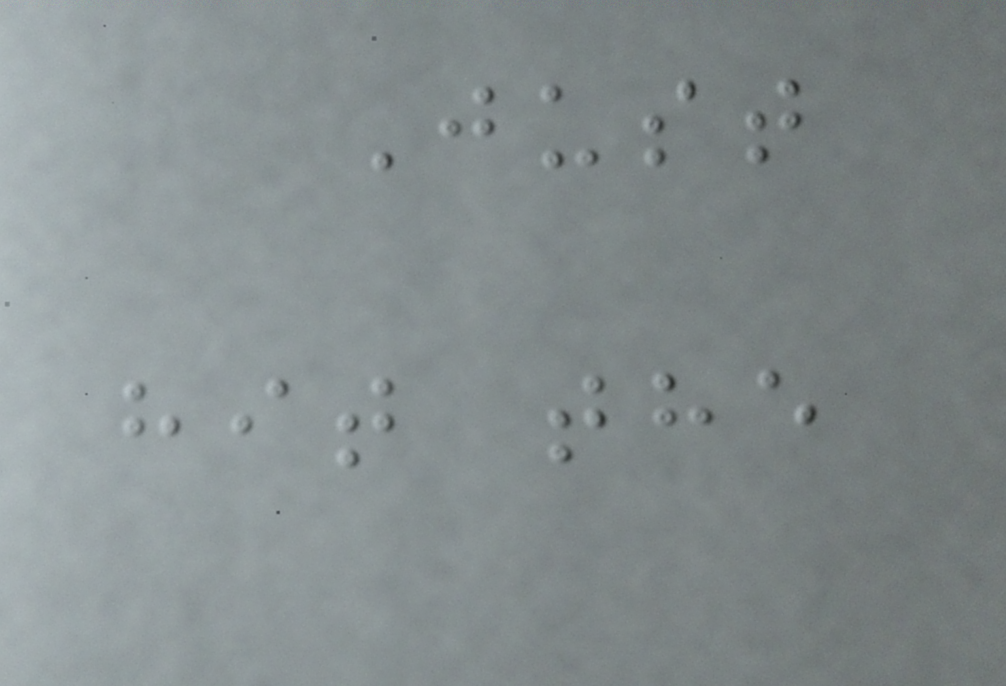Just
hit the
